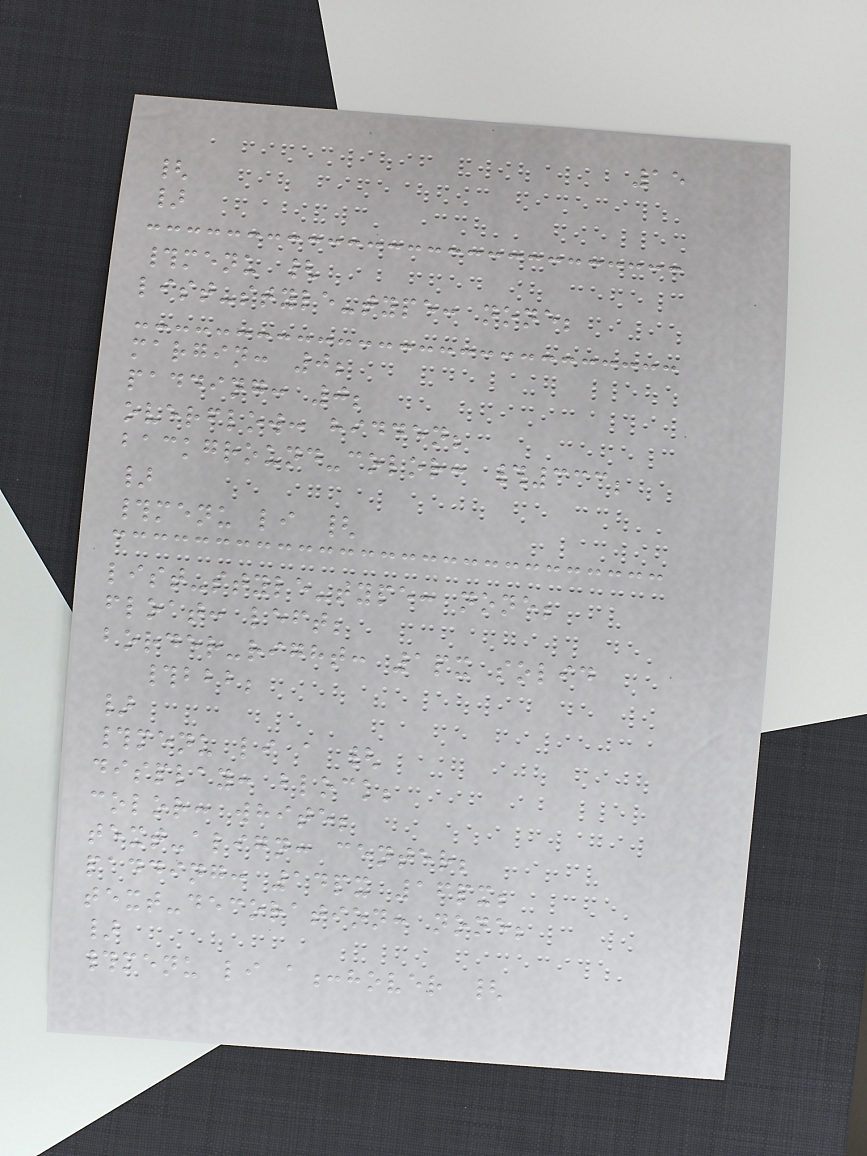15
{
}
#menu {
list-style-type: none;
margin: 0;
padding: 0;
overflow: hidden;
background-color: #333;
}
#menu li {
list-style-type: none;
float: left;
border-right: 1px solid
#bbb;
}
#menu li a {
display: block;
color: white;
text-align: center;
padding: 14px 16px;
text-decoration: none;
}
#menu li a:hover {
